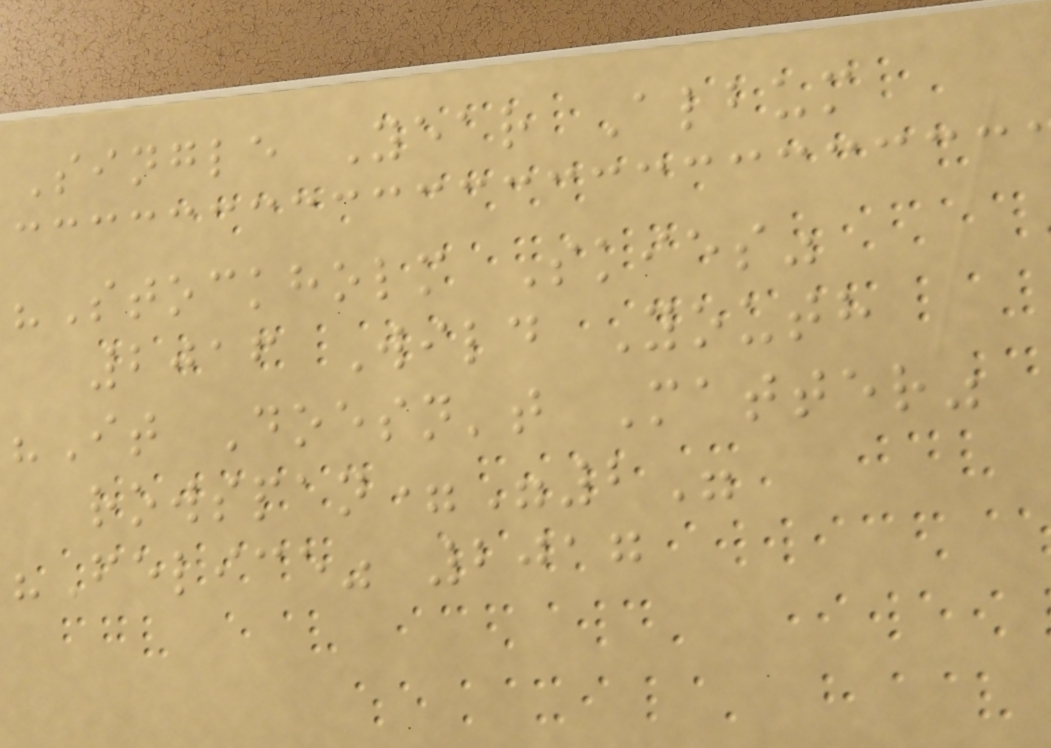Single Year Album
"Stockholm Skies"
2016 Wild Youth
"It Doesn't Matter"
rowspan="2"
"Felice" 2017
